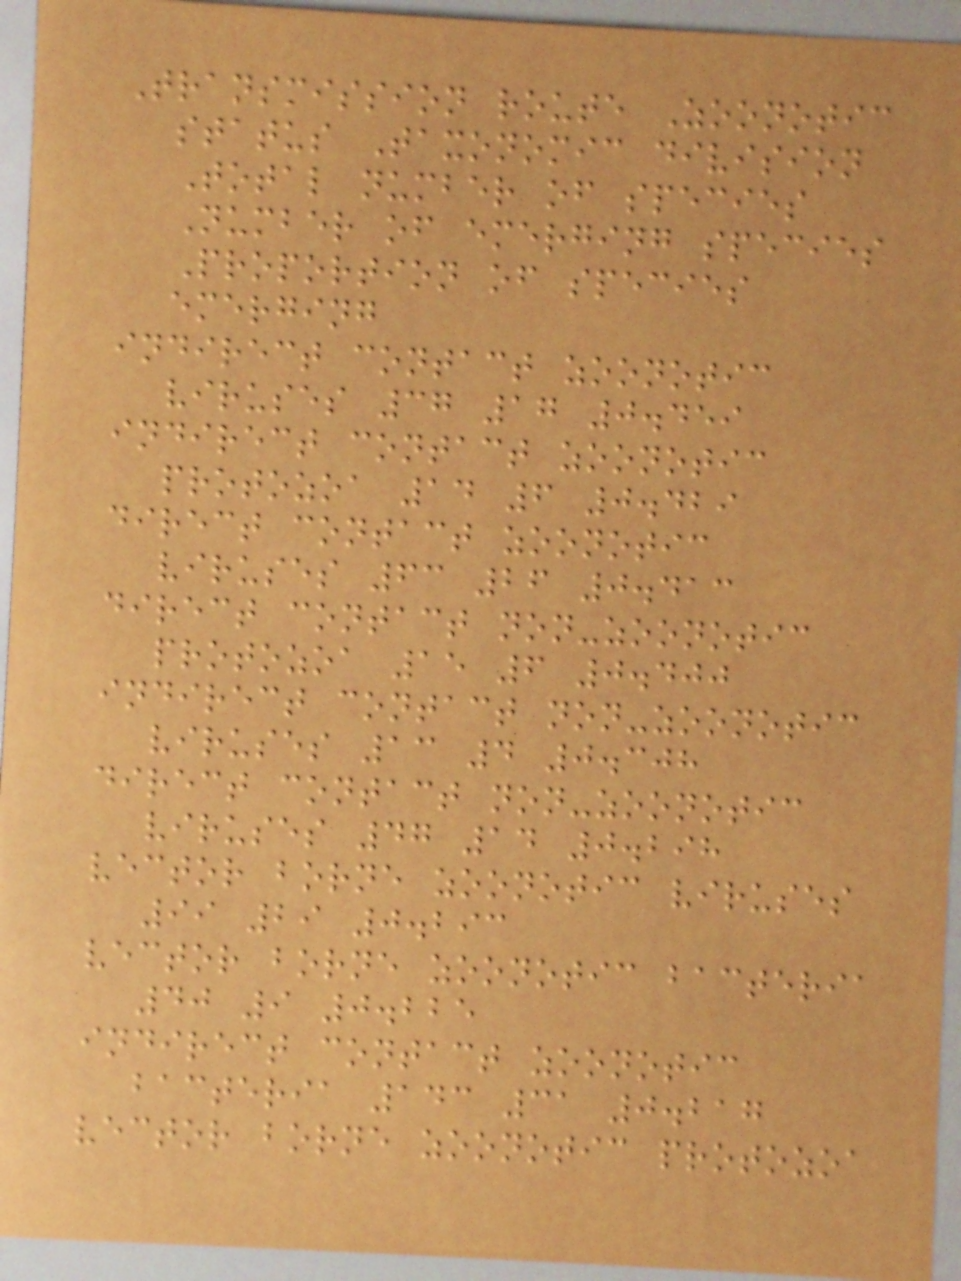Transmission route Zoonotic
status Taxonomic division
Total number of species
Number of emerging species
Proportion of species
emerging
indirect contact zoonotic
viruses 37 17 0.459
indirect contact zoonotic
protozoa 14 6 0.429
direct contact zoonotic
viruses 63 26 0.413
direct contact non-zoonotic
protozoa 15 6 0.400
indirect contact non-zoonotic
viruses 13 4 0.308
direct contact non-zoonotic
viruses 47 14 0.298
vector borne zoonotic viruses
99 29 0.293
vector borne zoonotic bacteria
40 9 0.225
indirect contact zoonotic
bacteria 143 31 0.217
vector borne zoonotic protozoa
